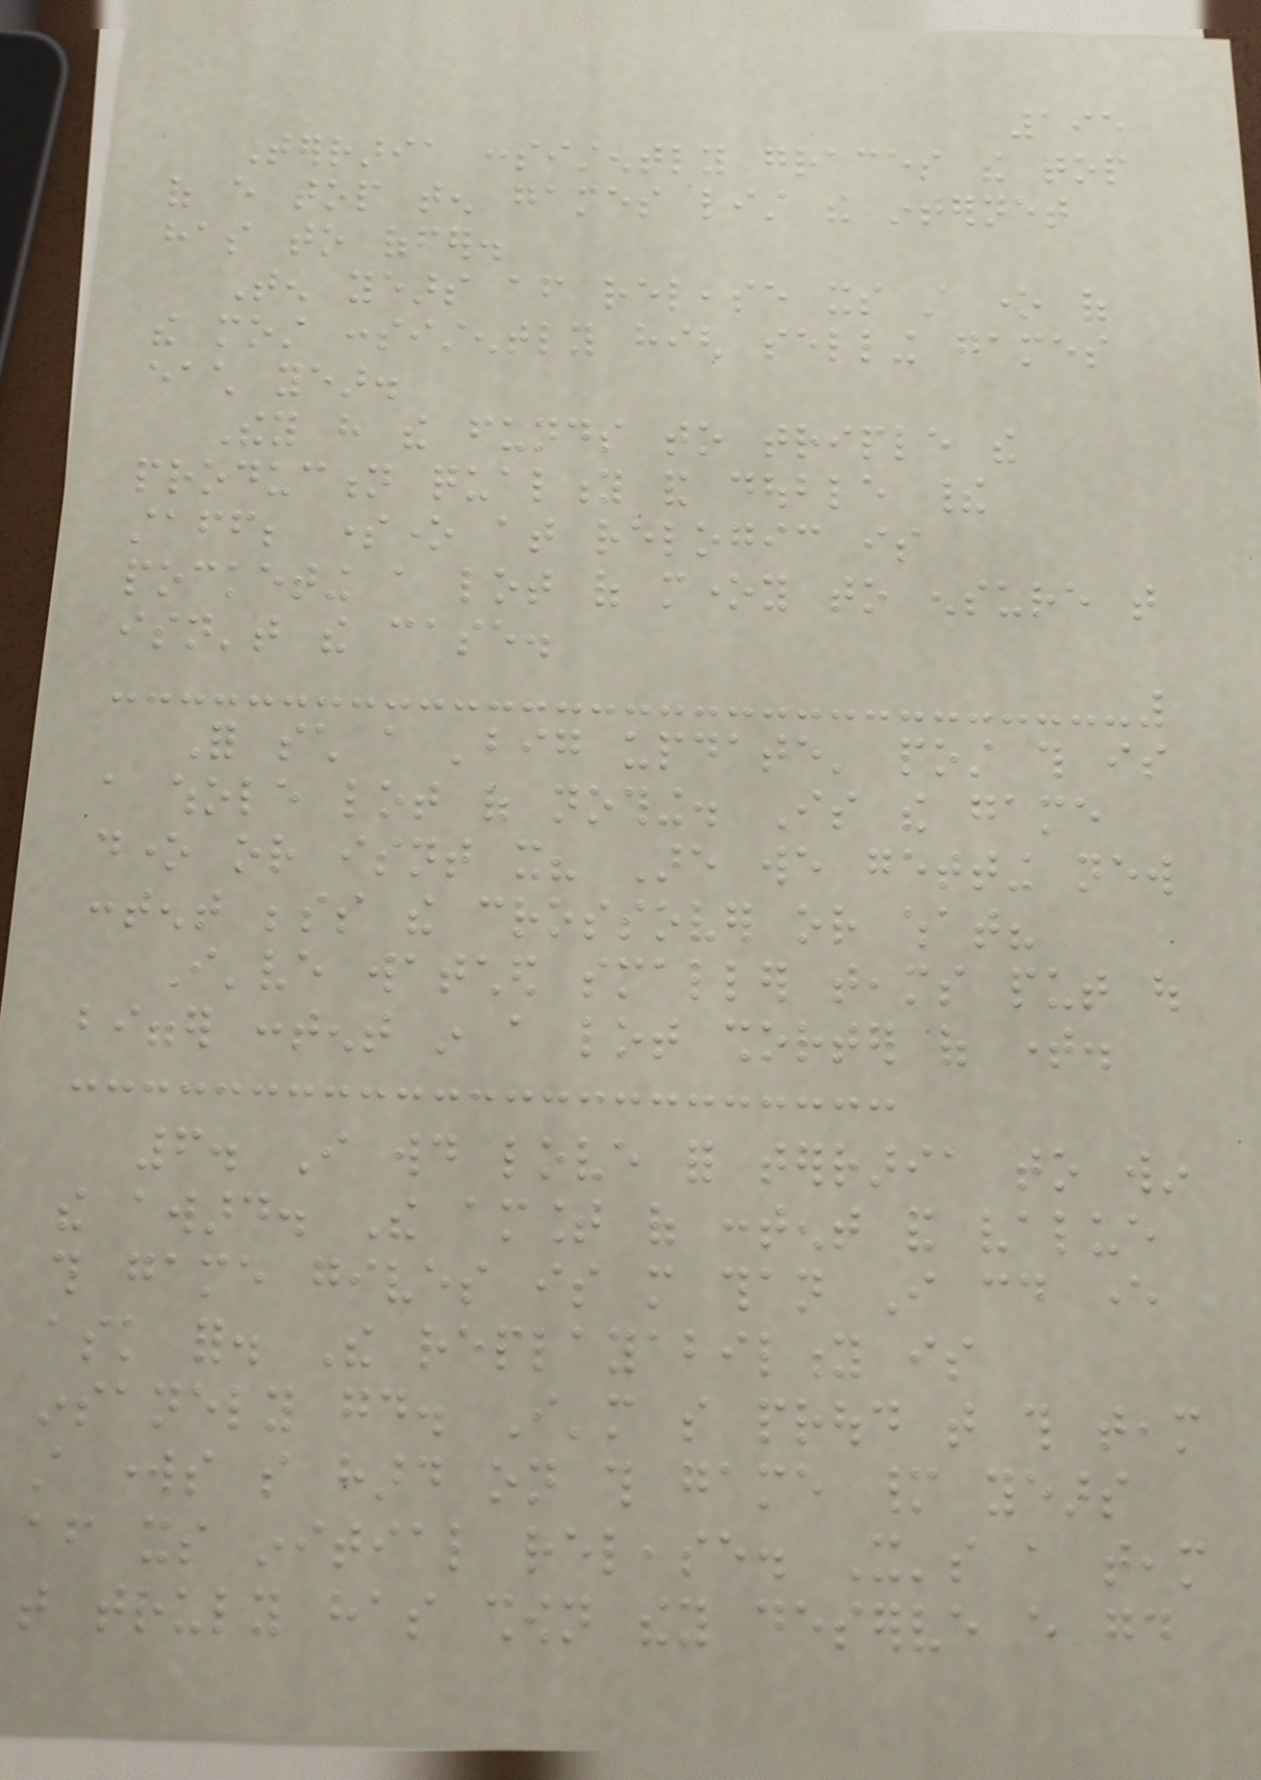195
Terraria consistently graces the top
of every top ten games list the internet
has to offer.
Ten years after release its still one of
the most consistently high selling games
each year.
They have the funds to triple the
production quality and double their
staff; someone at relogic is
pocketing a lot of money to ensure that
isn't the case.
For such a 'big update' post this is
a whole lot of nothing. Is the game
done or isnt it? Are we getting new
content besides the crossover or what?
I've watched smaller teams put out
bigger content in a lot shorter of time.
6. I would love for terraria to win
the award. The amount of content and value
this game gives is more than I could ever
ask for. The replayability is
insanely good. I'm so proud that this team
still works so hard on this game many years
after its initial release. It's a team
that truly has shown they deserve every good
